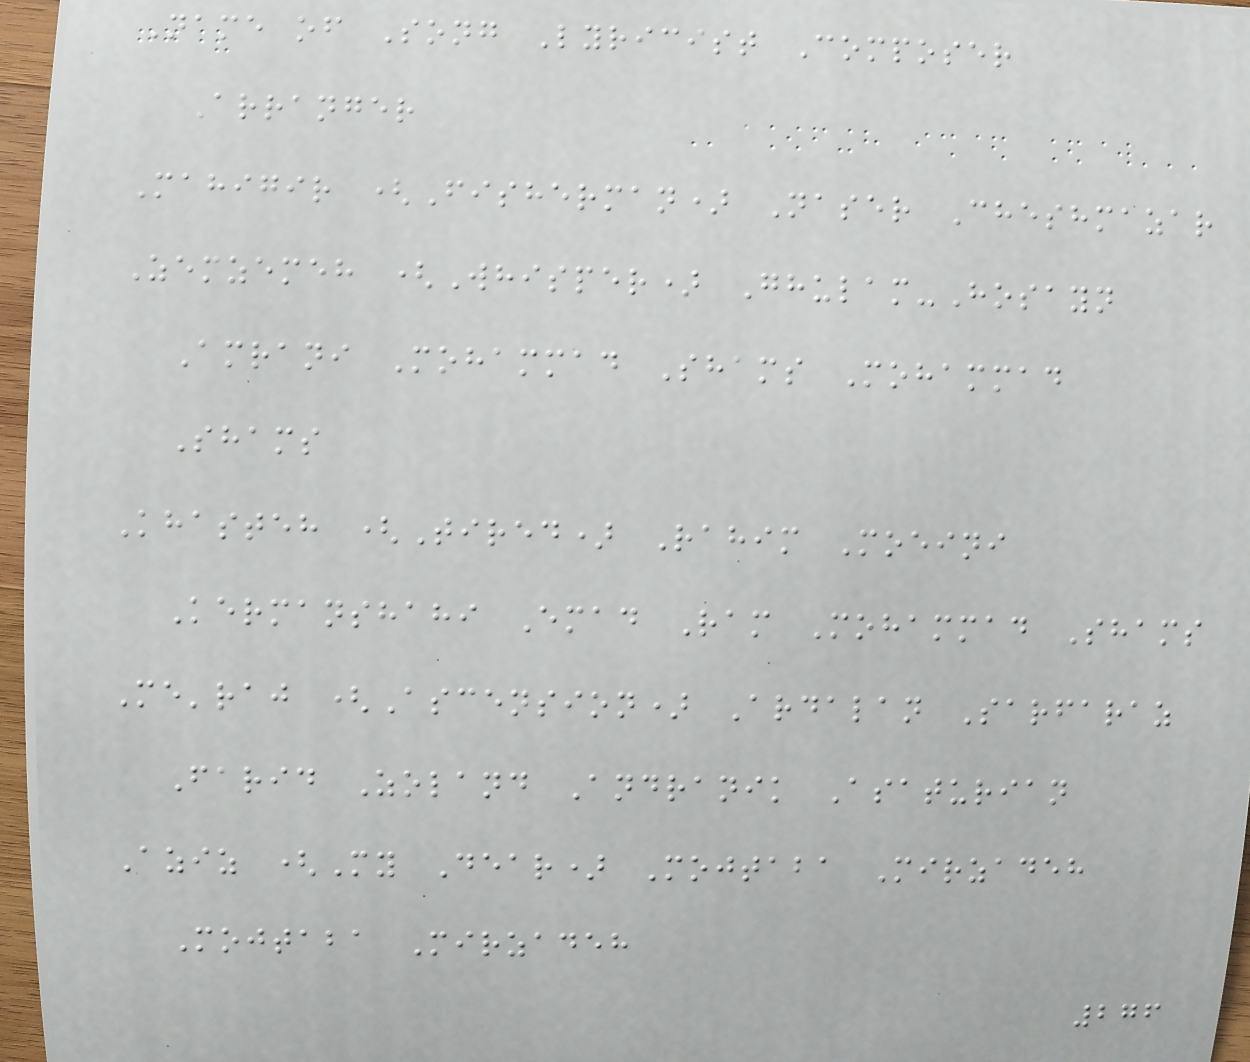Name of Song Lyricist Composer
Arranger
Mahigir (Fisherman) Naser Cheshmazar
Zemzemeh (Whisper) Ghulam-Hosayn
Amrani Mohammad Shams Mohammad
Shams
Khasteh (Tired) Rahim Moeini
Kermanshahi Emad Ram Mohammad Shams
Me'raj (Ascension) Ardalan Sarfaraz
Farid Zoland Andranik Asaturian
Aziz (My Dear) Mojtaba Mirzadeh
Mojtaba Mirzadeh
276
